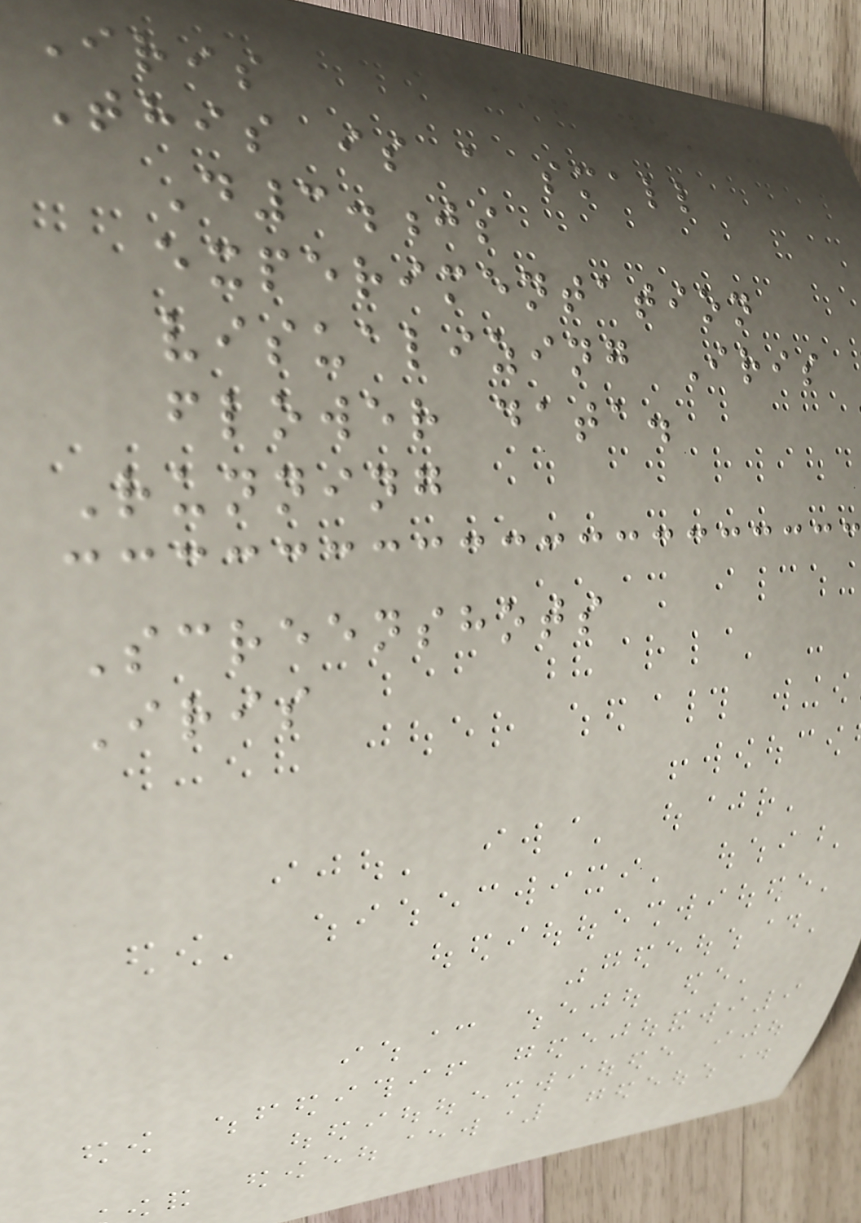Iris
This is a small
D3.js
experimentation
visualizing Iris
flower data.
Running
Screenshots
Iris
